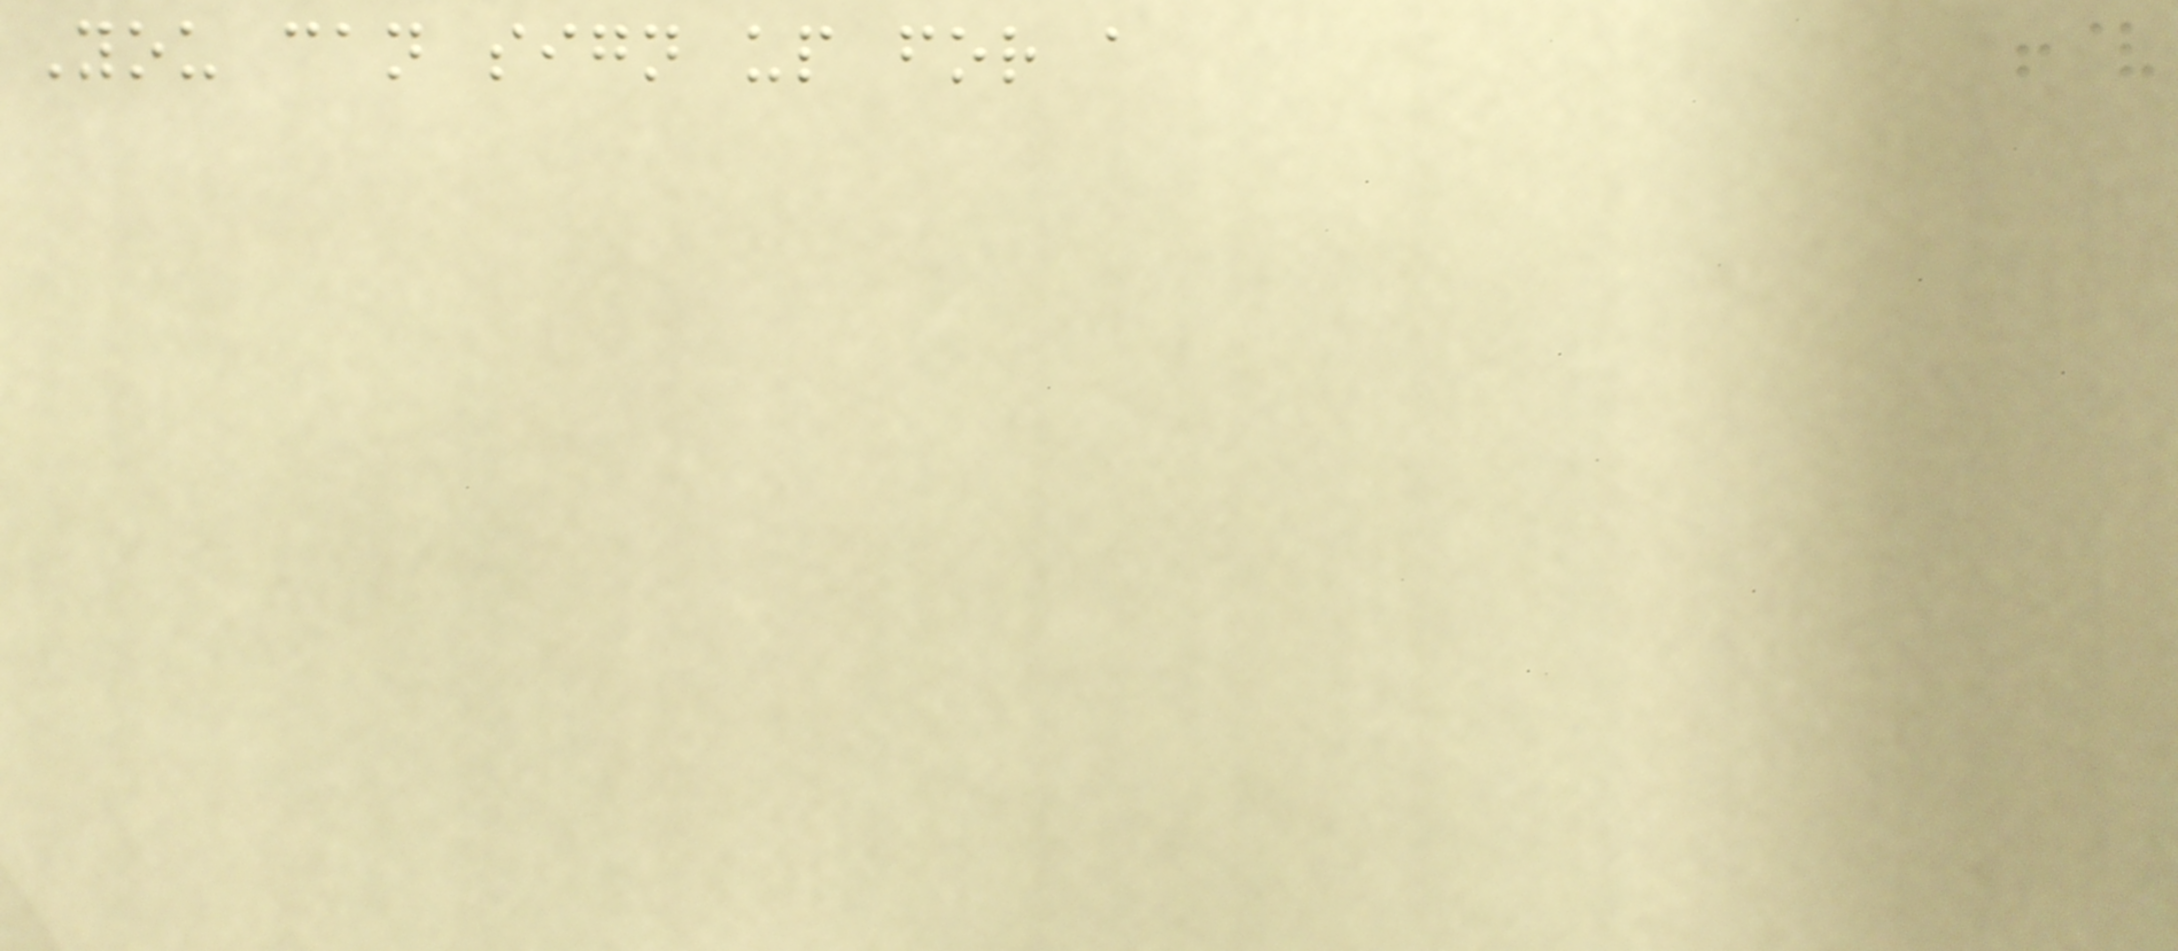You can sign up for a
